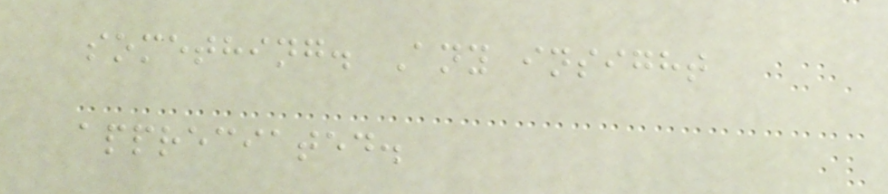something. Any insight
appreciated.
